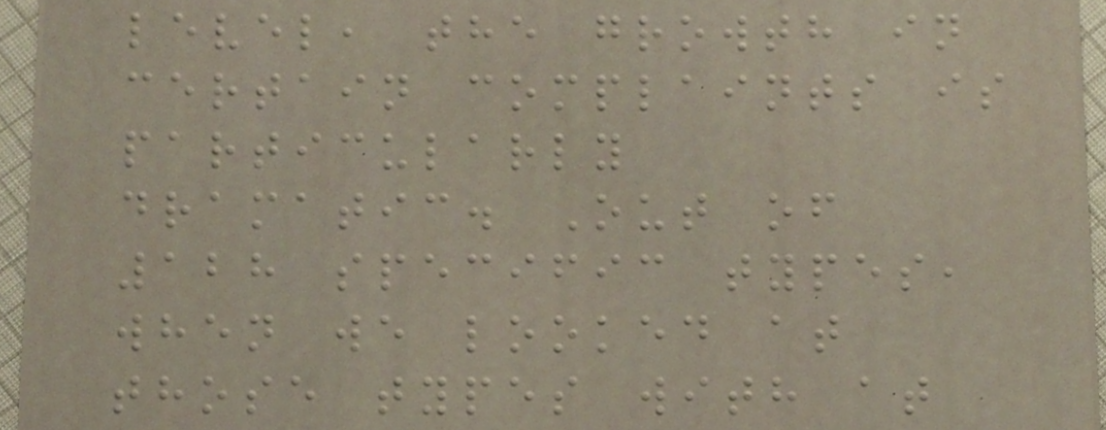level, the growth in
certain complaints is
particularly
dramatic. Out of
128 specific types,
when we looked at
those types with at
